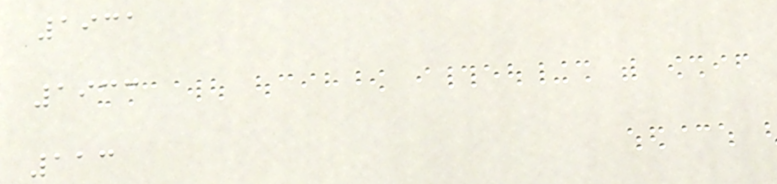1931
1933
113
